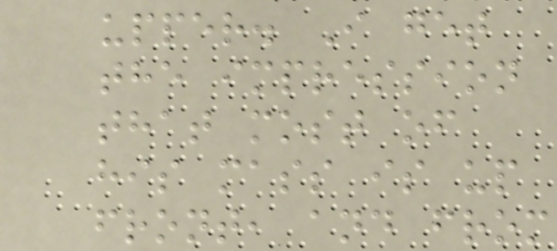upper. I get
the impression
that most of
his mass is up
front, and from
